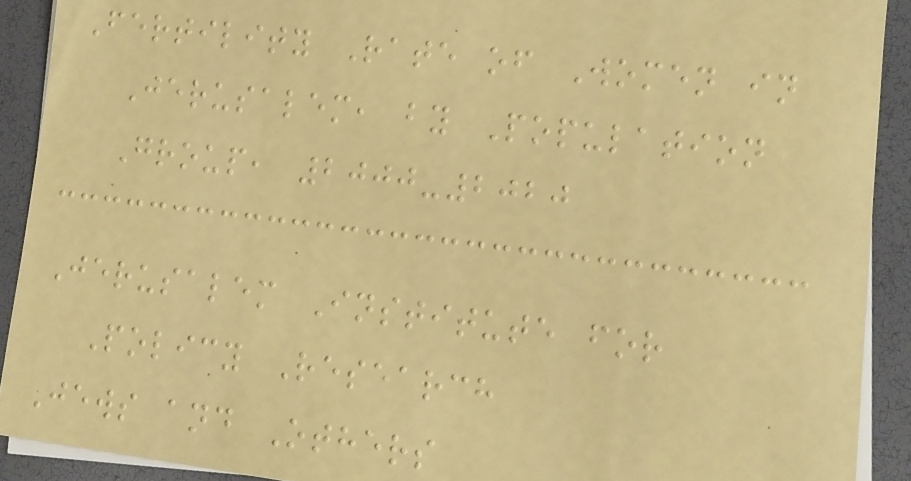Fertility Rate of Women in
Jerusalem, by Population
Group, 2000-2020
Jerusalem Institute for
Policy Research
Jews and Others
